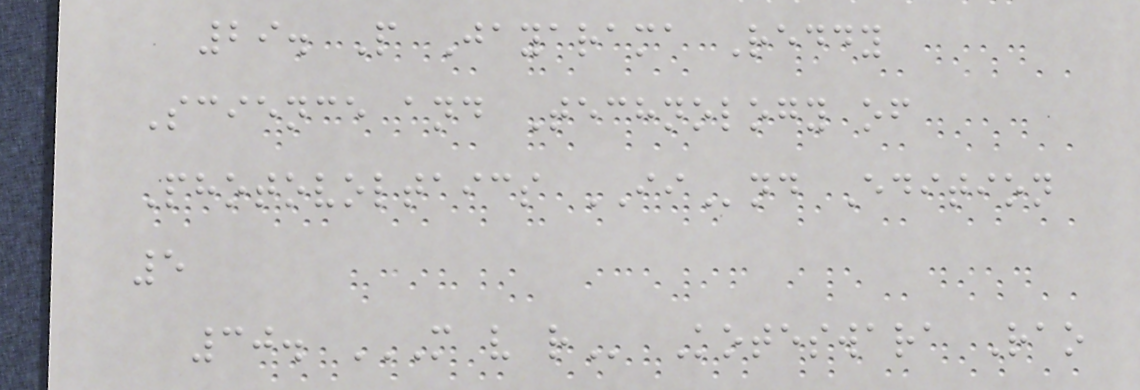29. P Jayarama Reddy
Science and Technology of
Photovoltaics IInd Edition
5
30. M V R Koteswara Rao
